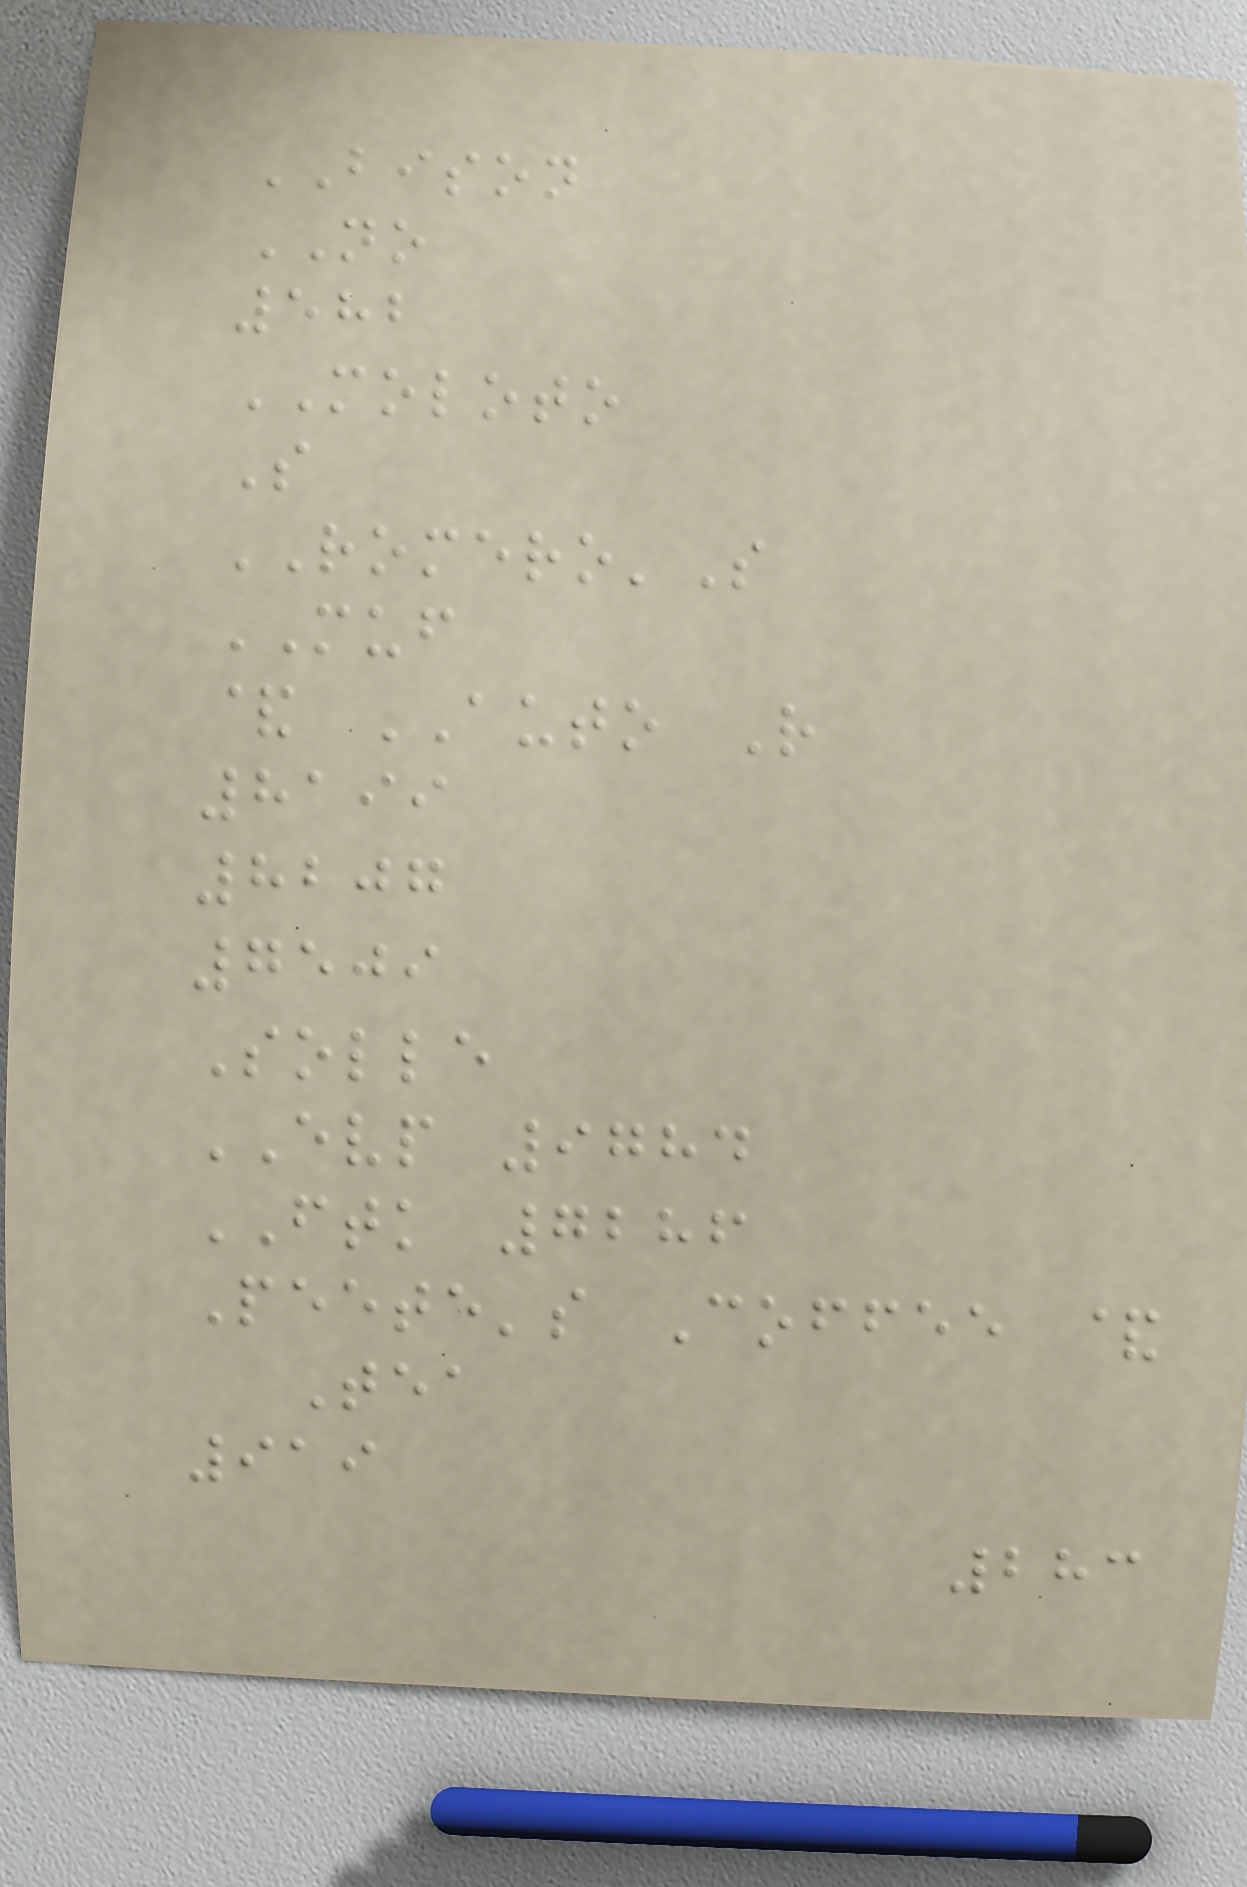BISON
NO
582
MOLOTO
S
ROMERO'S
MUF
& AUTO R
8199
8207
7509
Solle
EVP 9784
FTK 7286
Peete's Coffee &
Tea
919
283
